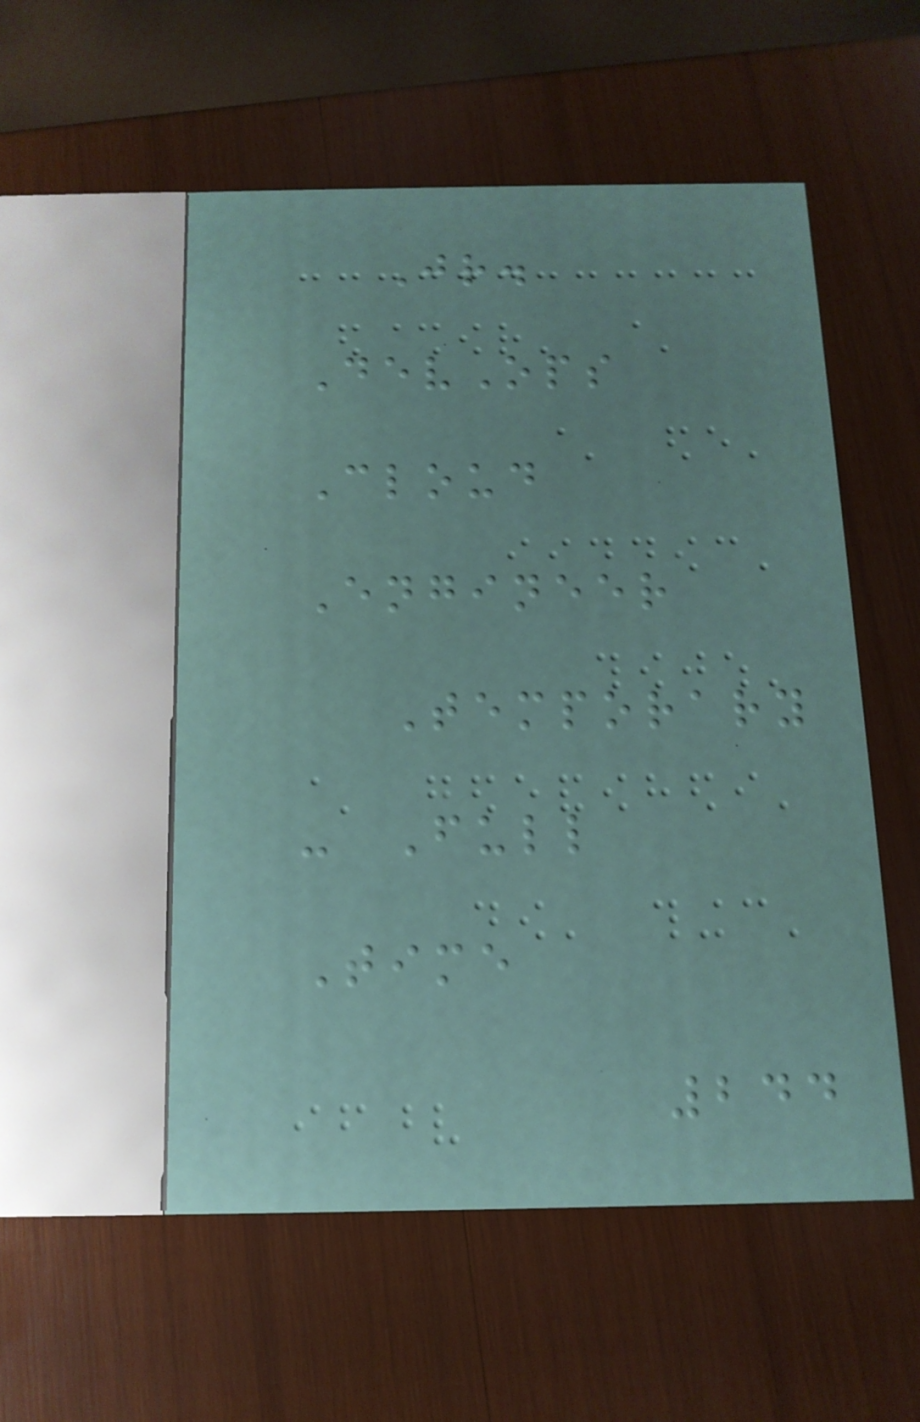Jr.
DevOps
Cloud
Engineer
Temporary
- Full
Time
244
